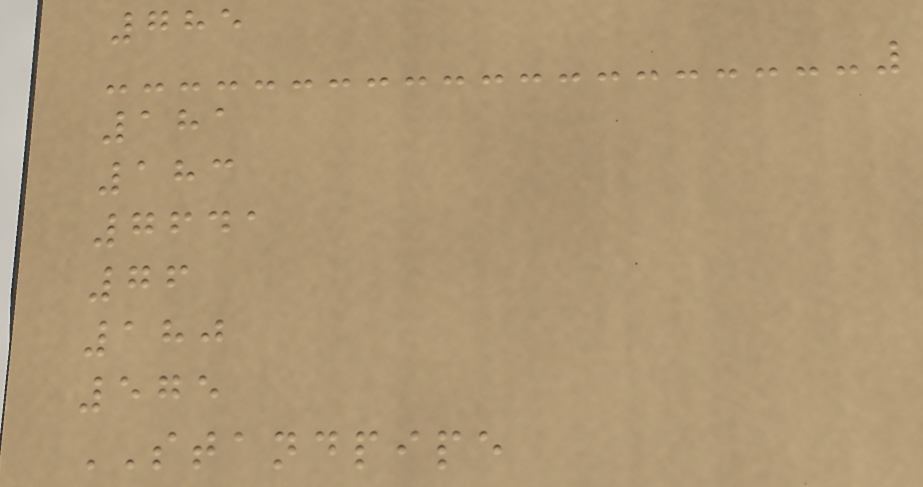785
181
183
7641
76
180
575
STANDPIPE
